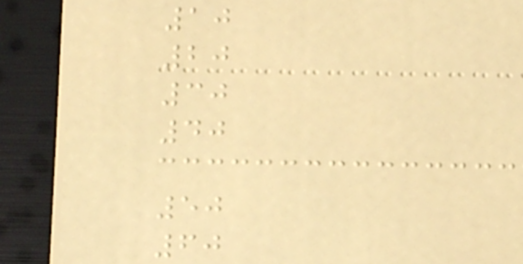10
20
30
40
50
60
